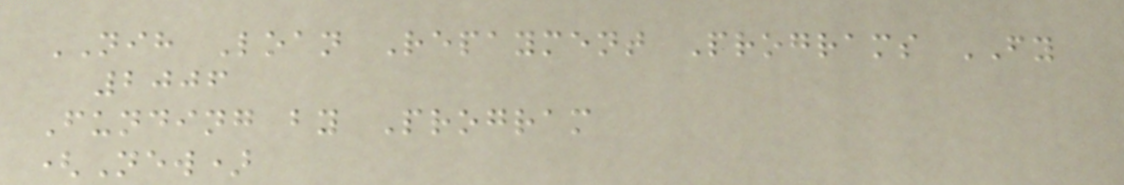NIH Loan Repayment Programs FY
2006
Funding by Program
(New)
